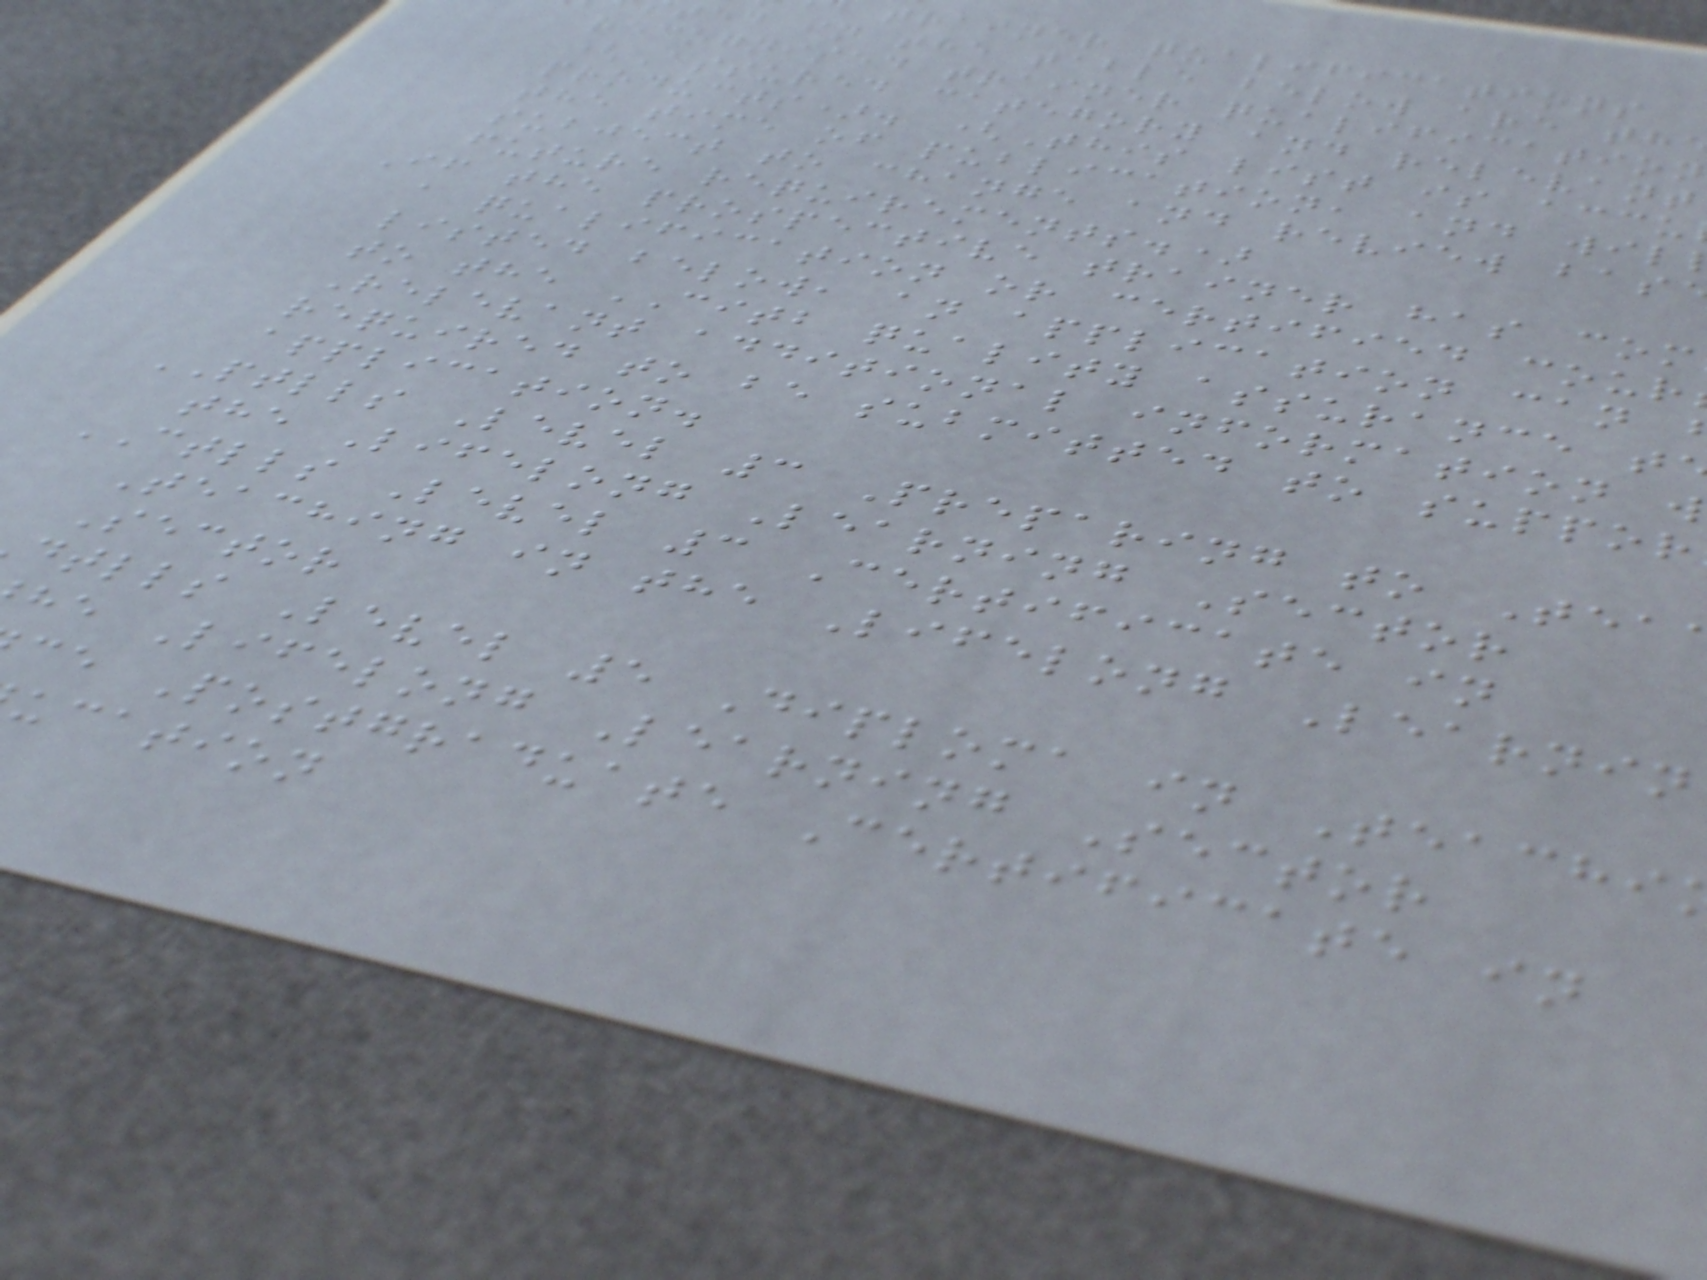trainer qualifications
ted in the table below are th
recognised trainer qualification
(Assured category and relevant
products). (This list is accu
the time of publication, and wil
subject to change and review bas
future requirements.)
If the prospective trainer has com
a qualification or certified cour
listed below, an application can
to the CITB quality assurance t
Relevant additional information w
required to be submitted to suppor
application.
PTLLS Level 3 Preparing to Tea
the Lifelong Learning Sector
CTLLS Level 3 Certificate in
Teaching in the Lifelong Learnin
Sector
dtlls Level 5 Diploma in Teachi
he Lifelong Learning Sector
ce Postgraduate Certificate in
ucation
